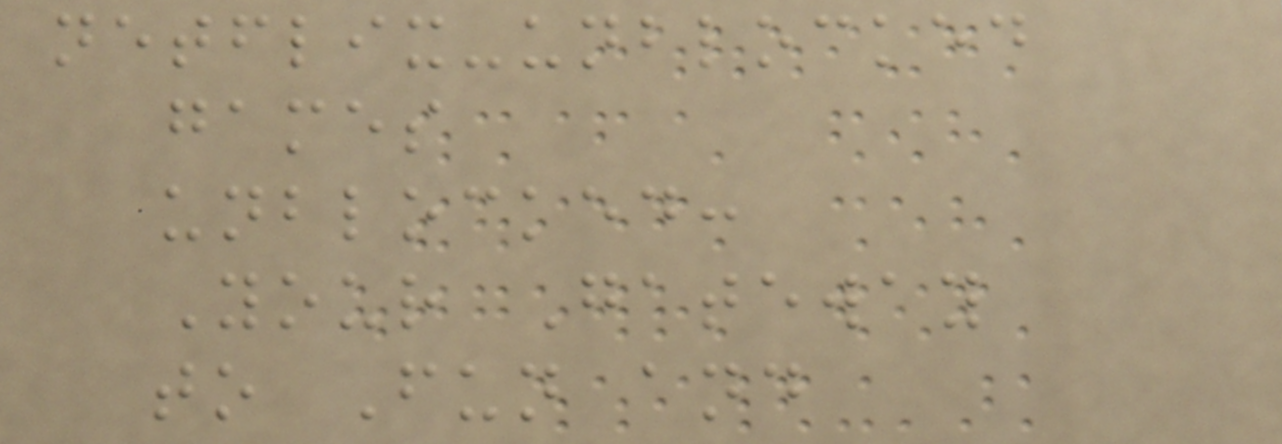netflix-unblocked
games
unblocked:
Your Gateway
to Fun and
